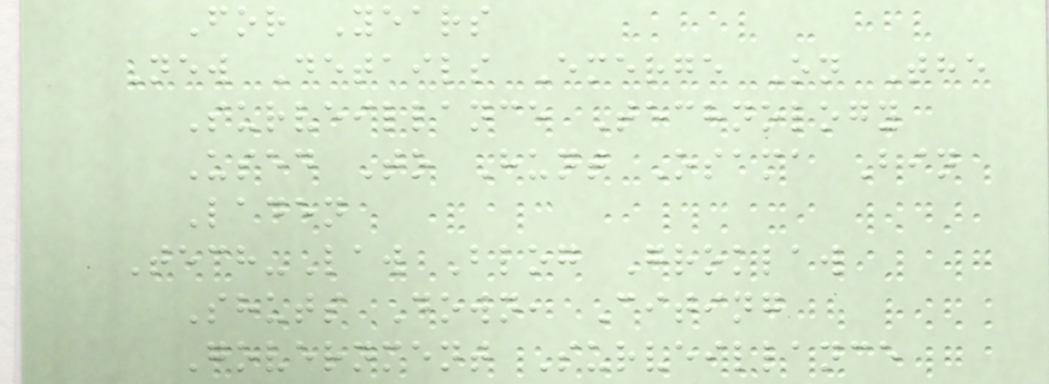For Years
New Details Emerge On The
Surveillance Technology
Used To Hunt Osama Bin
Laden
Tech-Law Blog Groklaw
Shuts Down, Citing
Government Surveillance
